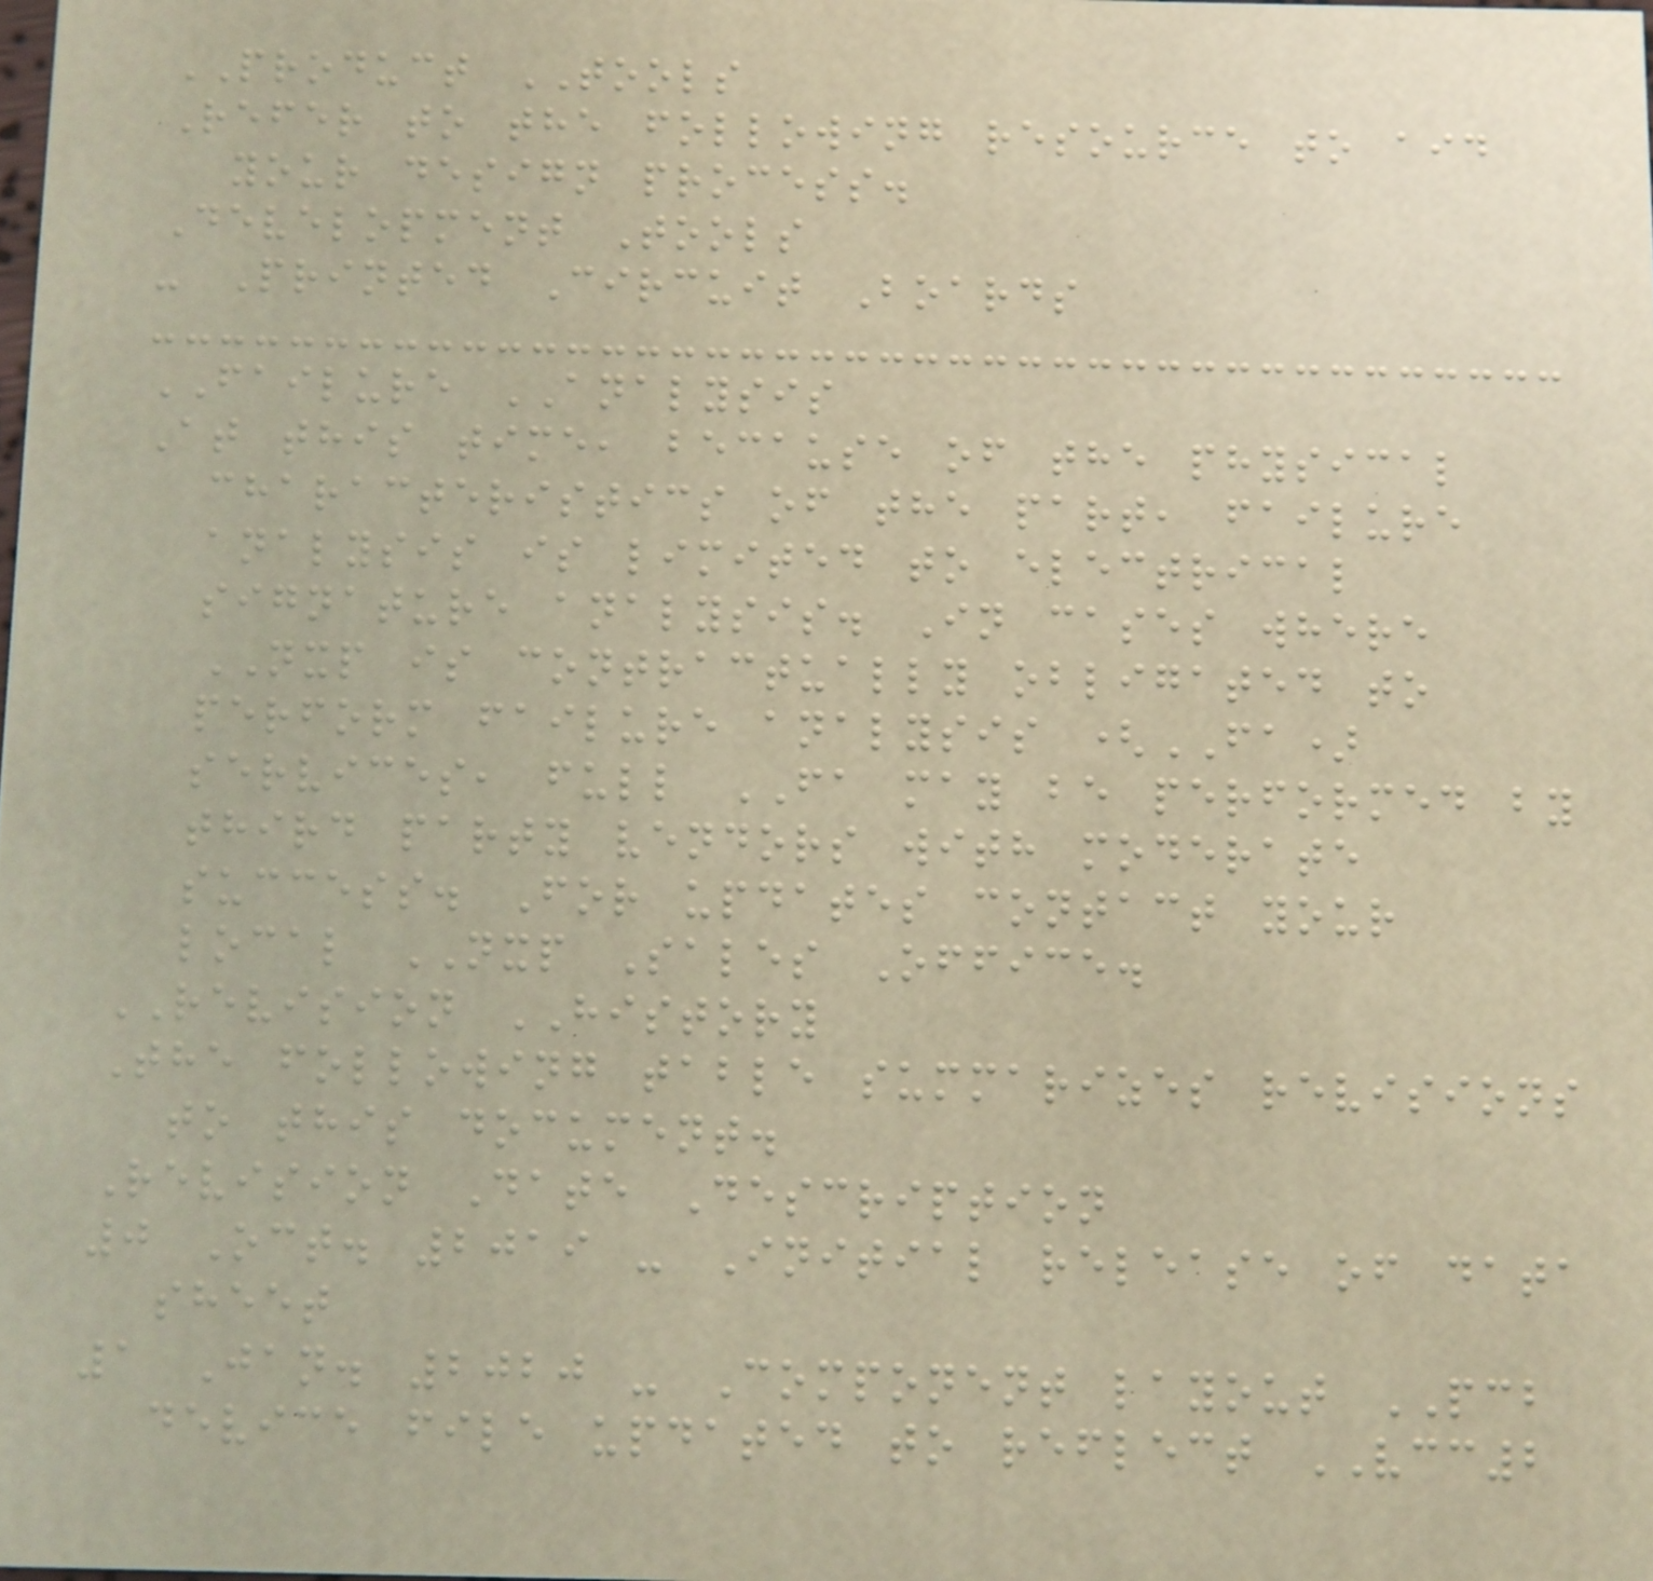PRODUCT TOOLS
Refer to the following resource to aid
your design process.
Development Tools
- Printed Circuit Boards
FAILURE ANALYSIS
At this time, because of the physical
characteristics of the part, failure
analysis is limited to electrical
signature analysis. In cases where
NXP is contractually obligated to
perform failure analysis (FA)
services, full FA may be performed by
third party vendors with moderate
success. For updates contact your
local NXP Sales Office.
REVISION HISTORY
The following table summarizes revisions
to this document.
Revision Date Description
0 Oct. 2019 - Initial release of data
sheet
1 Jan. 2020 - Component layout PCB
device file updated to reflect VCC2
